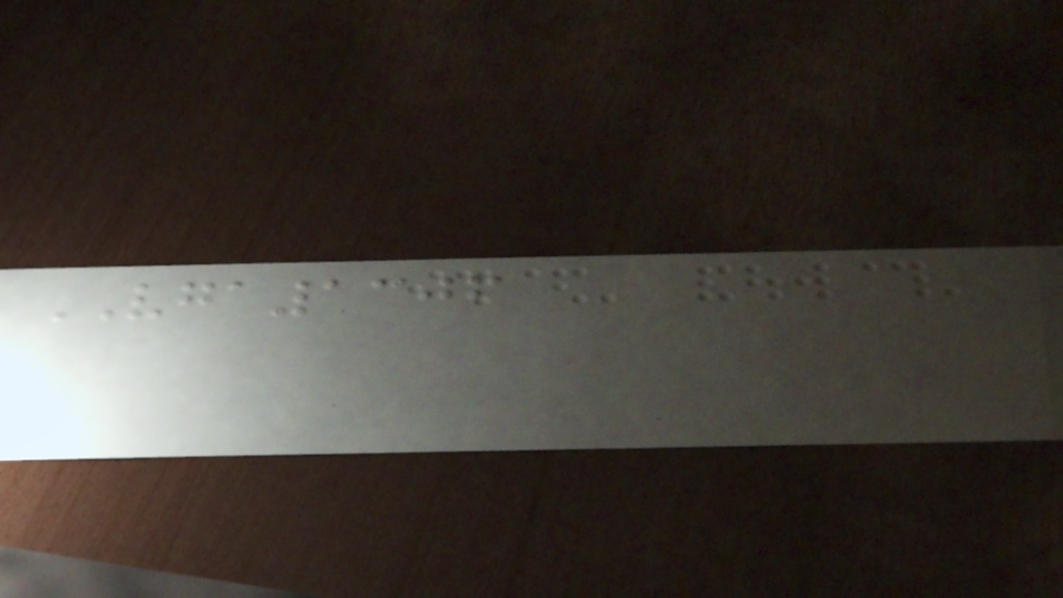VGA1306
